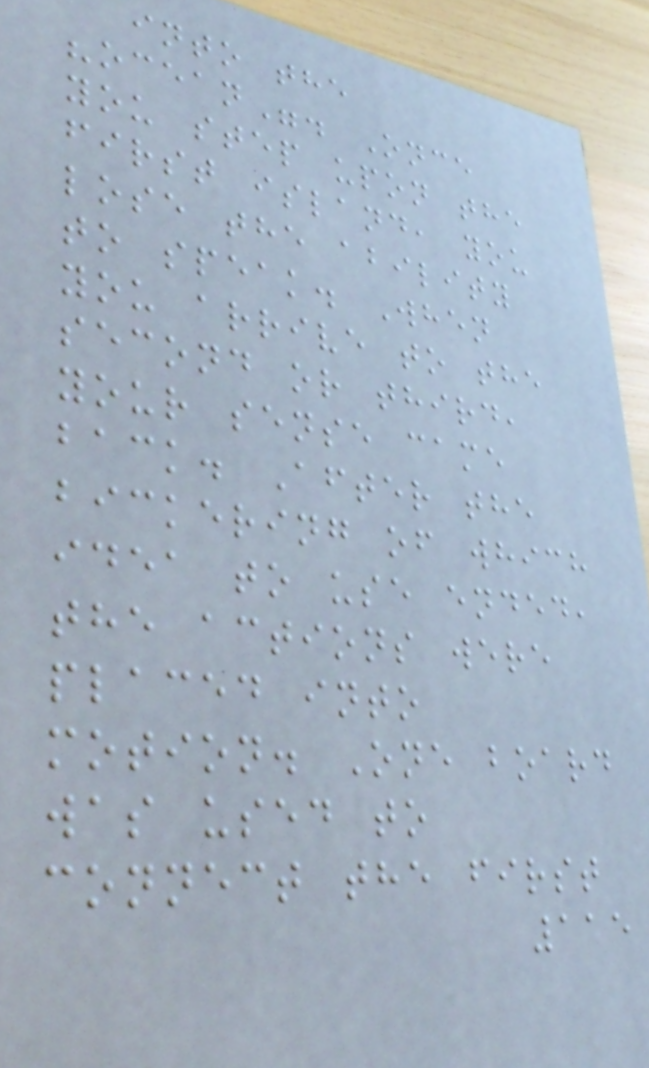into the
"ocean". Once
you step upon the
first island, you
lose the ability
to speak. When
you arrive to the
second or third,
your sense came
back. After the
bickering of which
idea to use ended,
the actions were
placed into
motion. One board
was used to
connect the first
115
